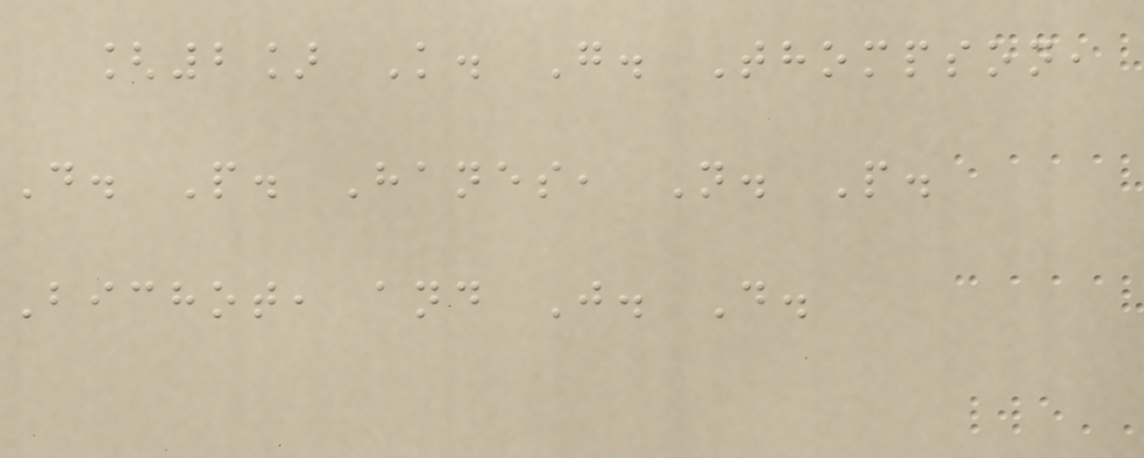[2] K. G. Thompson,
D. P. Hanes, N. P.
Bichot, and J. D.
